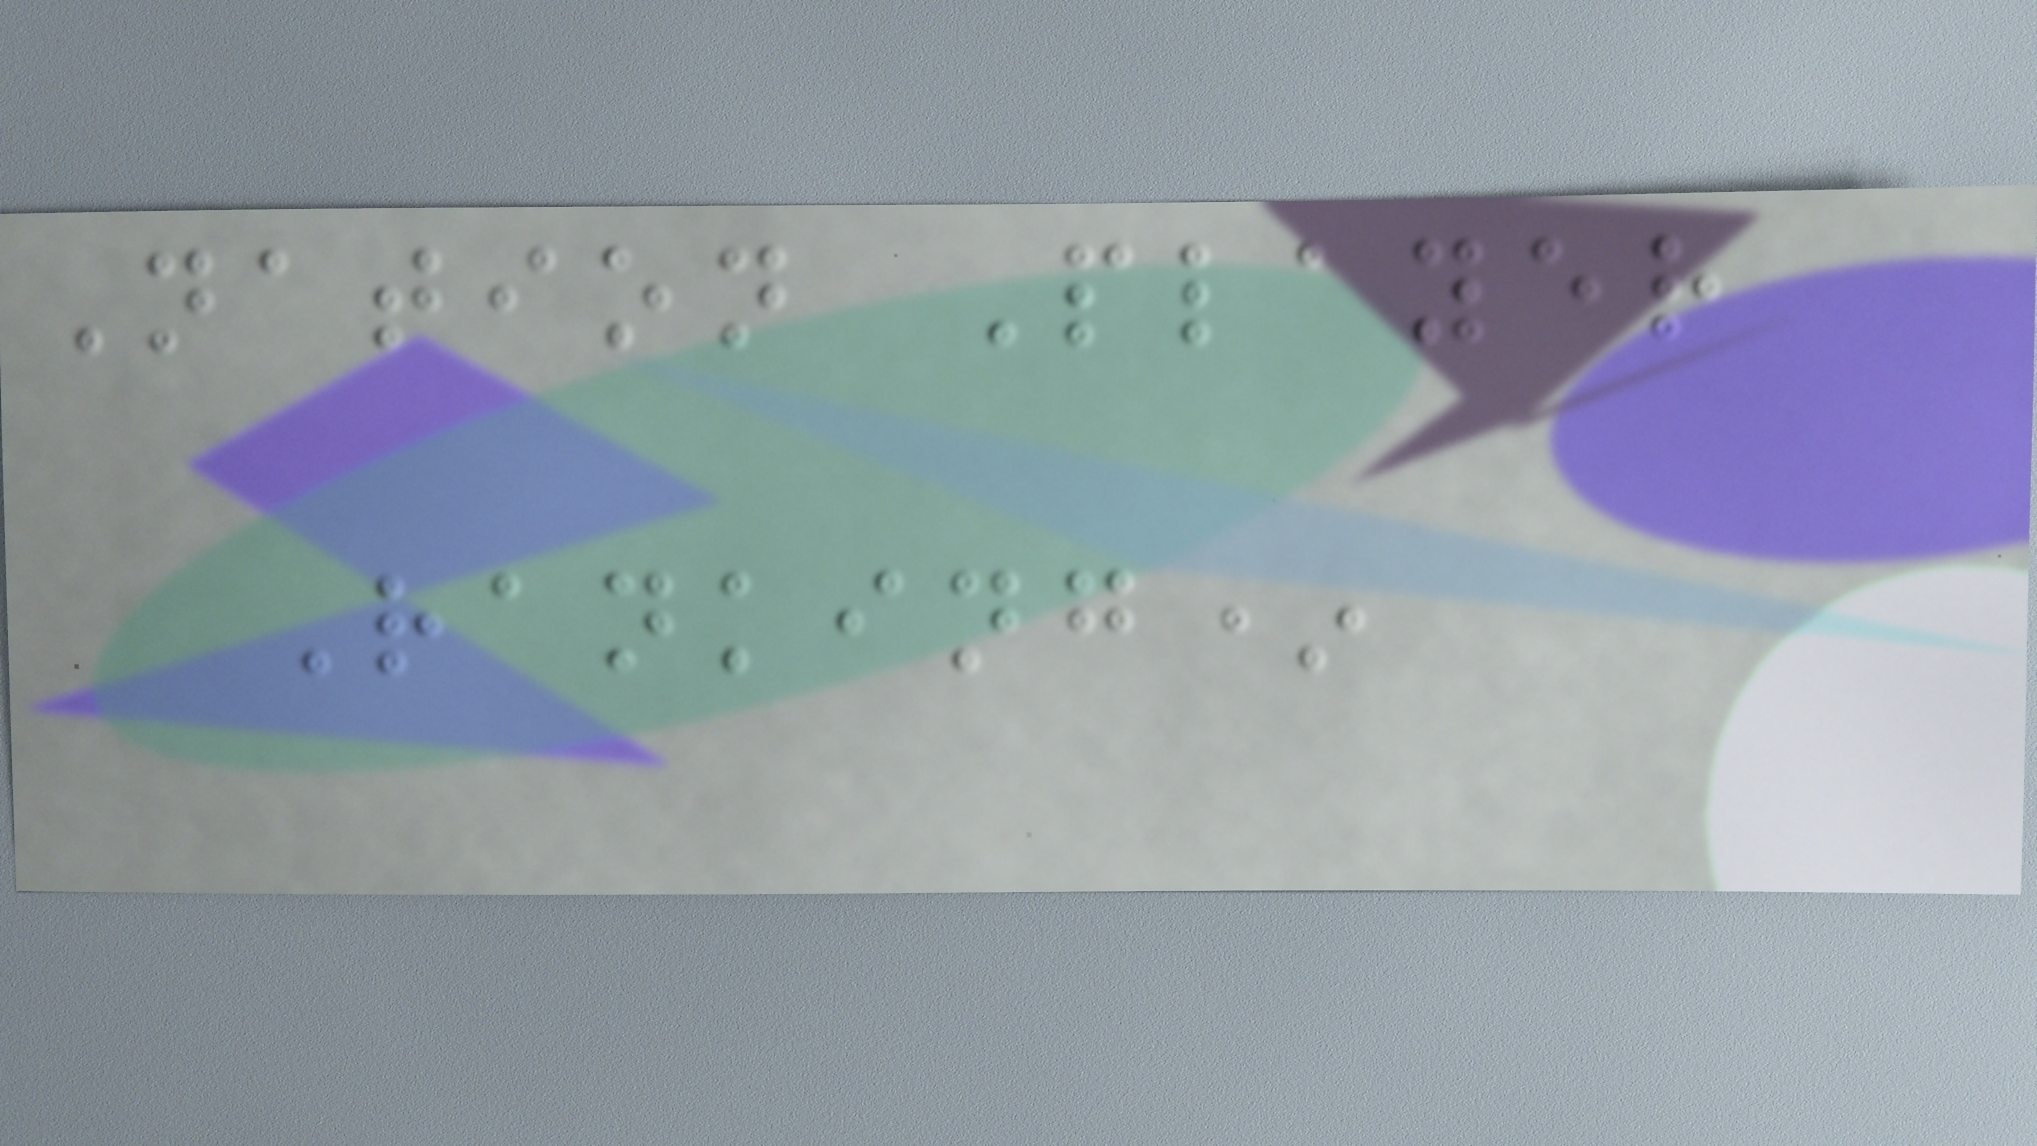Nation Player
Ranking*
